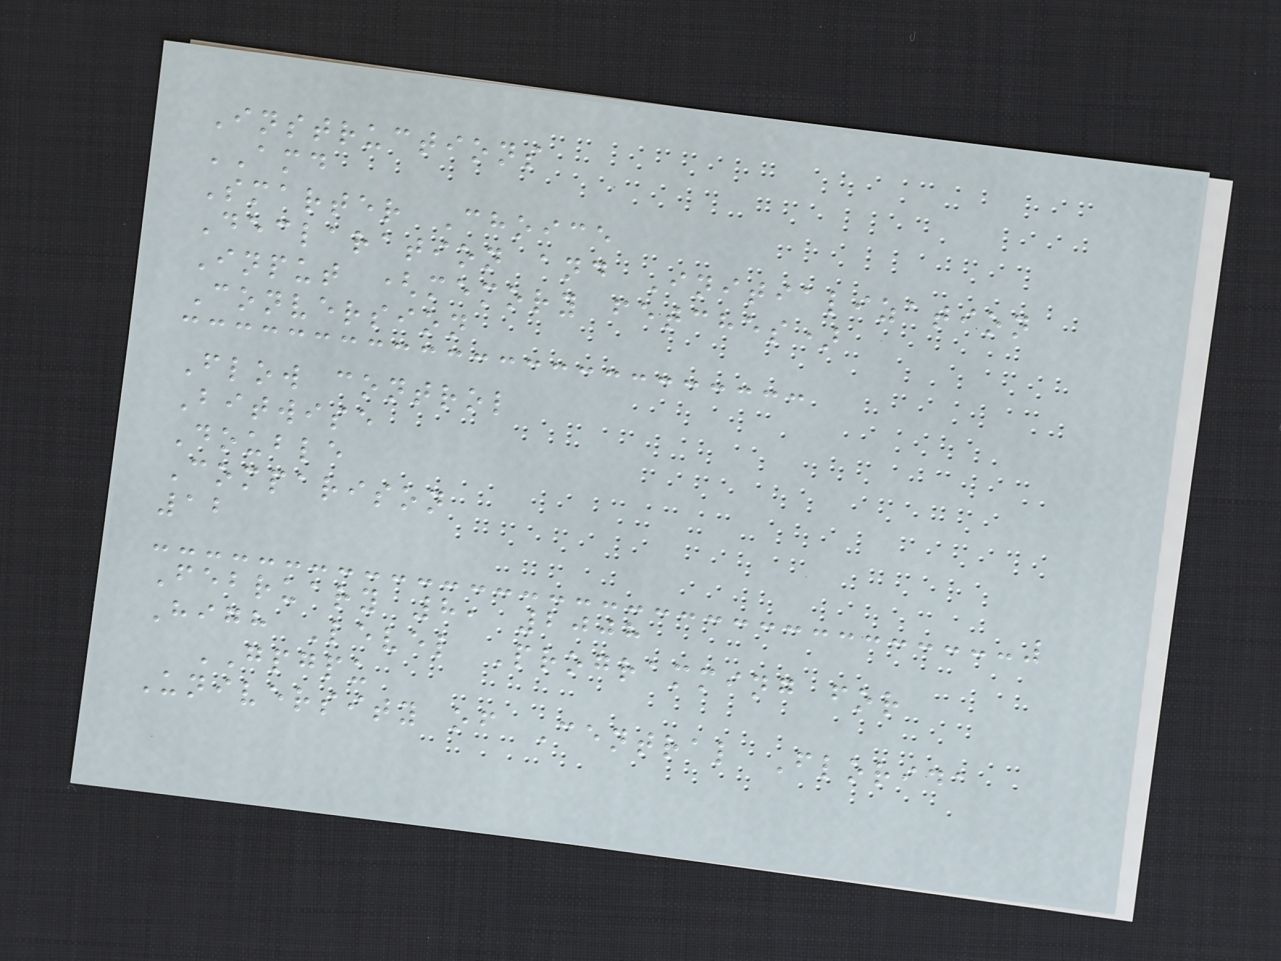Instructions
AMD
Smarter Choice
Declaration and Initialization
Input (memory fetches)
Conversion
Flow control
Bitwise
Double
Comparison
12
February 8, 2008
High Level Programming for
GPGPU
University of Central Florida
